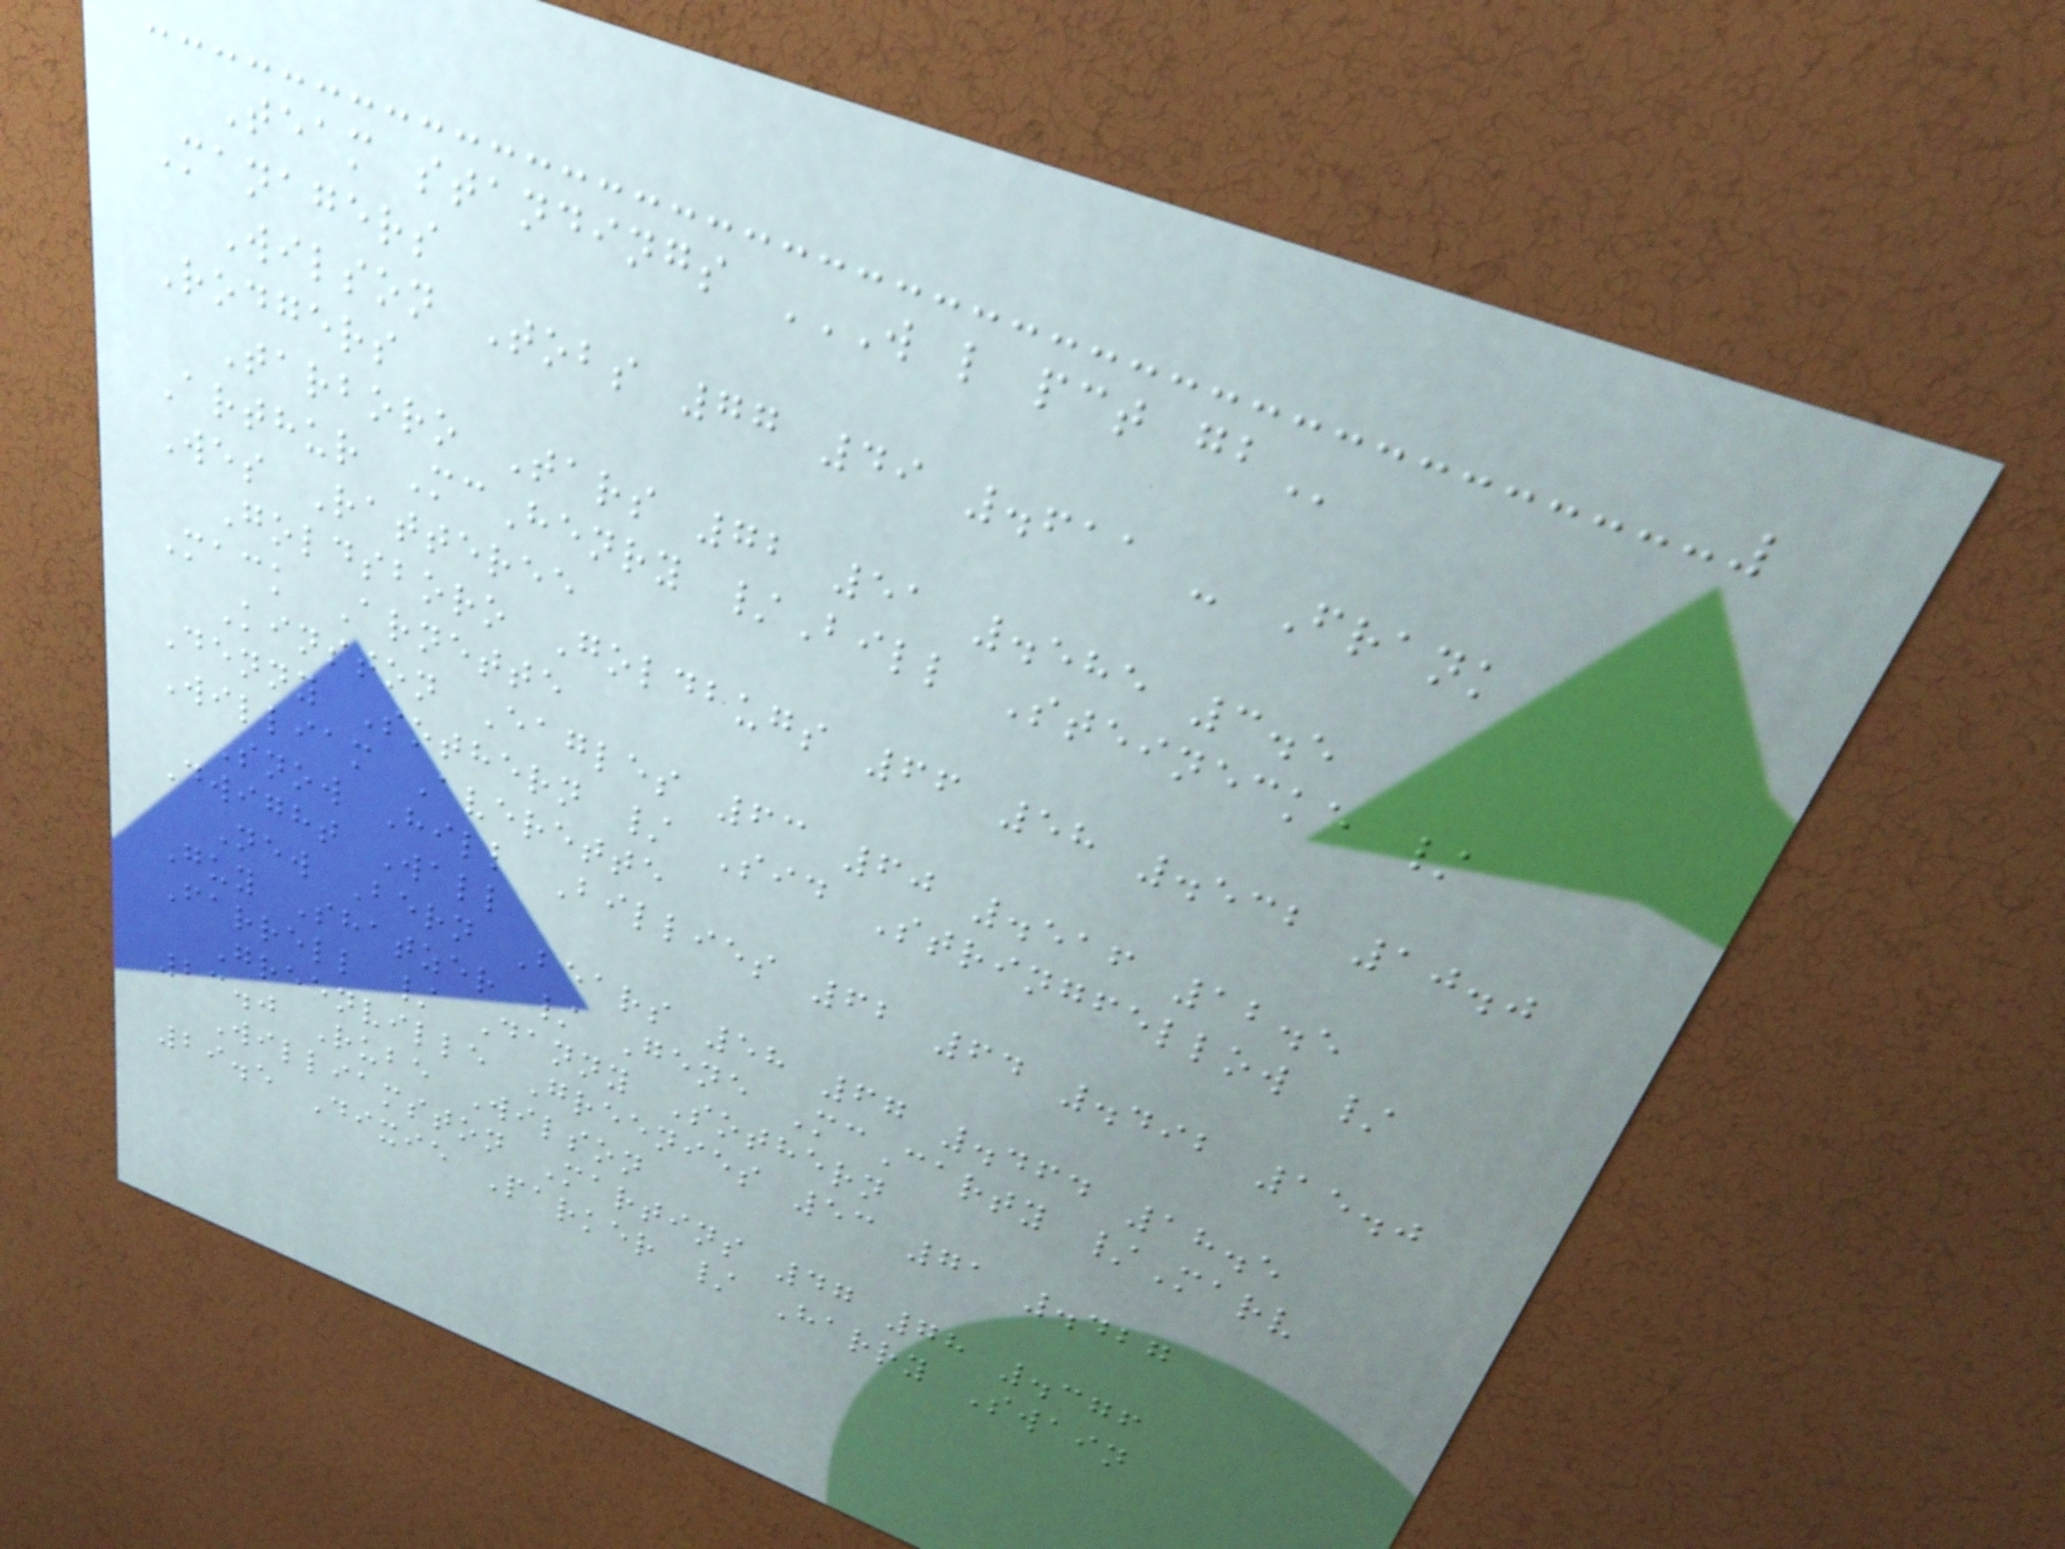Team standings W L PCT GB
Managers
Wilson Tobs 77 49 .611 - Frank
Rodgers
Tarboro Tars 72 51 .585 3.5
Arthur McHenry /Bill Steinecke /
Wes Ratteree
Goldsboro Goldbugs 66 58 .532 10.0
Mack Arnette
Kinston Eagles 63 60 .516 12.5
Denny Sothern / Sid Stringfellow /
William Averette
Snow Hill Billies 62 64 .492 15.0
Dwight Wall
New Bern Bears 58 67 .464 18.5
Guy Shatzer / Gene McCarty /Marv
Farrell / Danny Sothern
Greenville Greenies 53 71 .427
23.0 Rube Wilson
Williamston Martins 47 78 .376
29.5 Dixie Parker / Harry Swain
